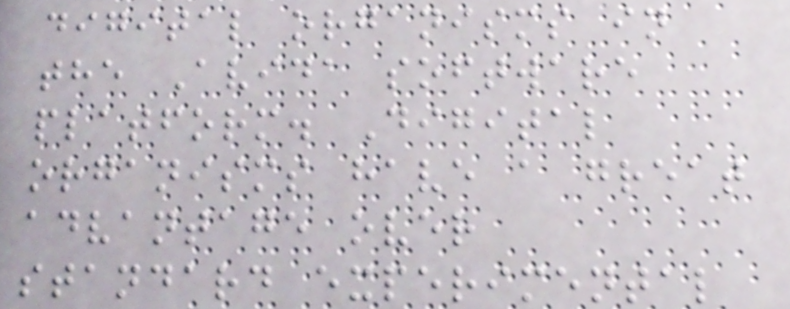digital organisms in
the Avida software
platform. Digital
organisms have a great
advantage over
standard experimental
